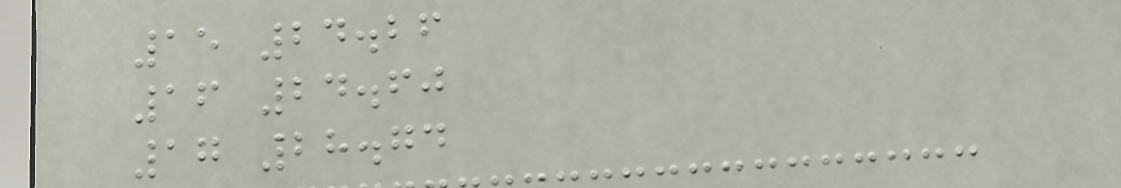15 24.26
16 24.60
17 28.74
